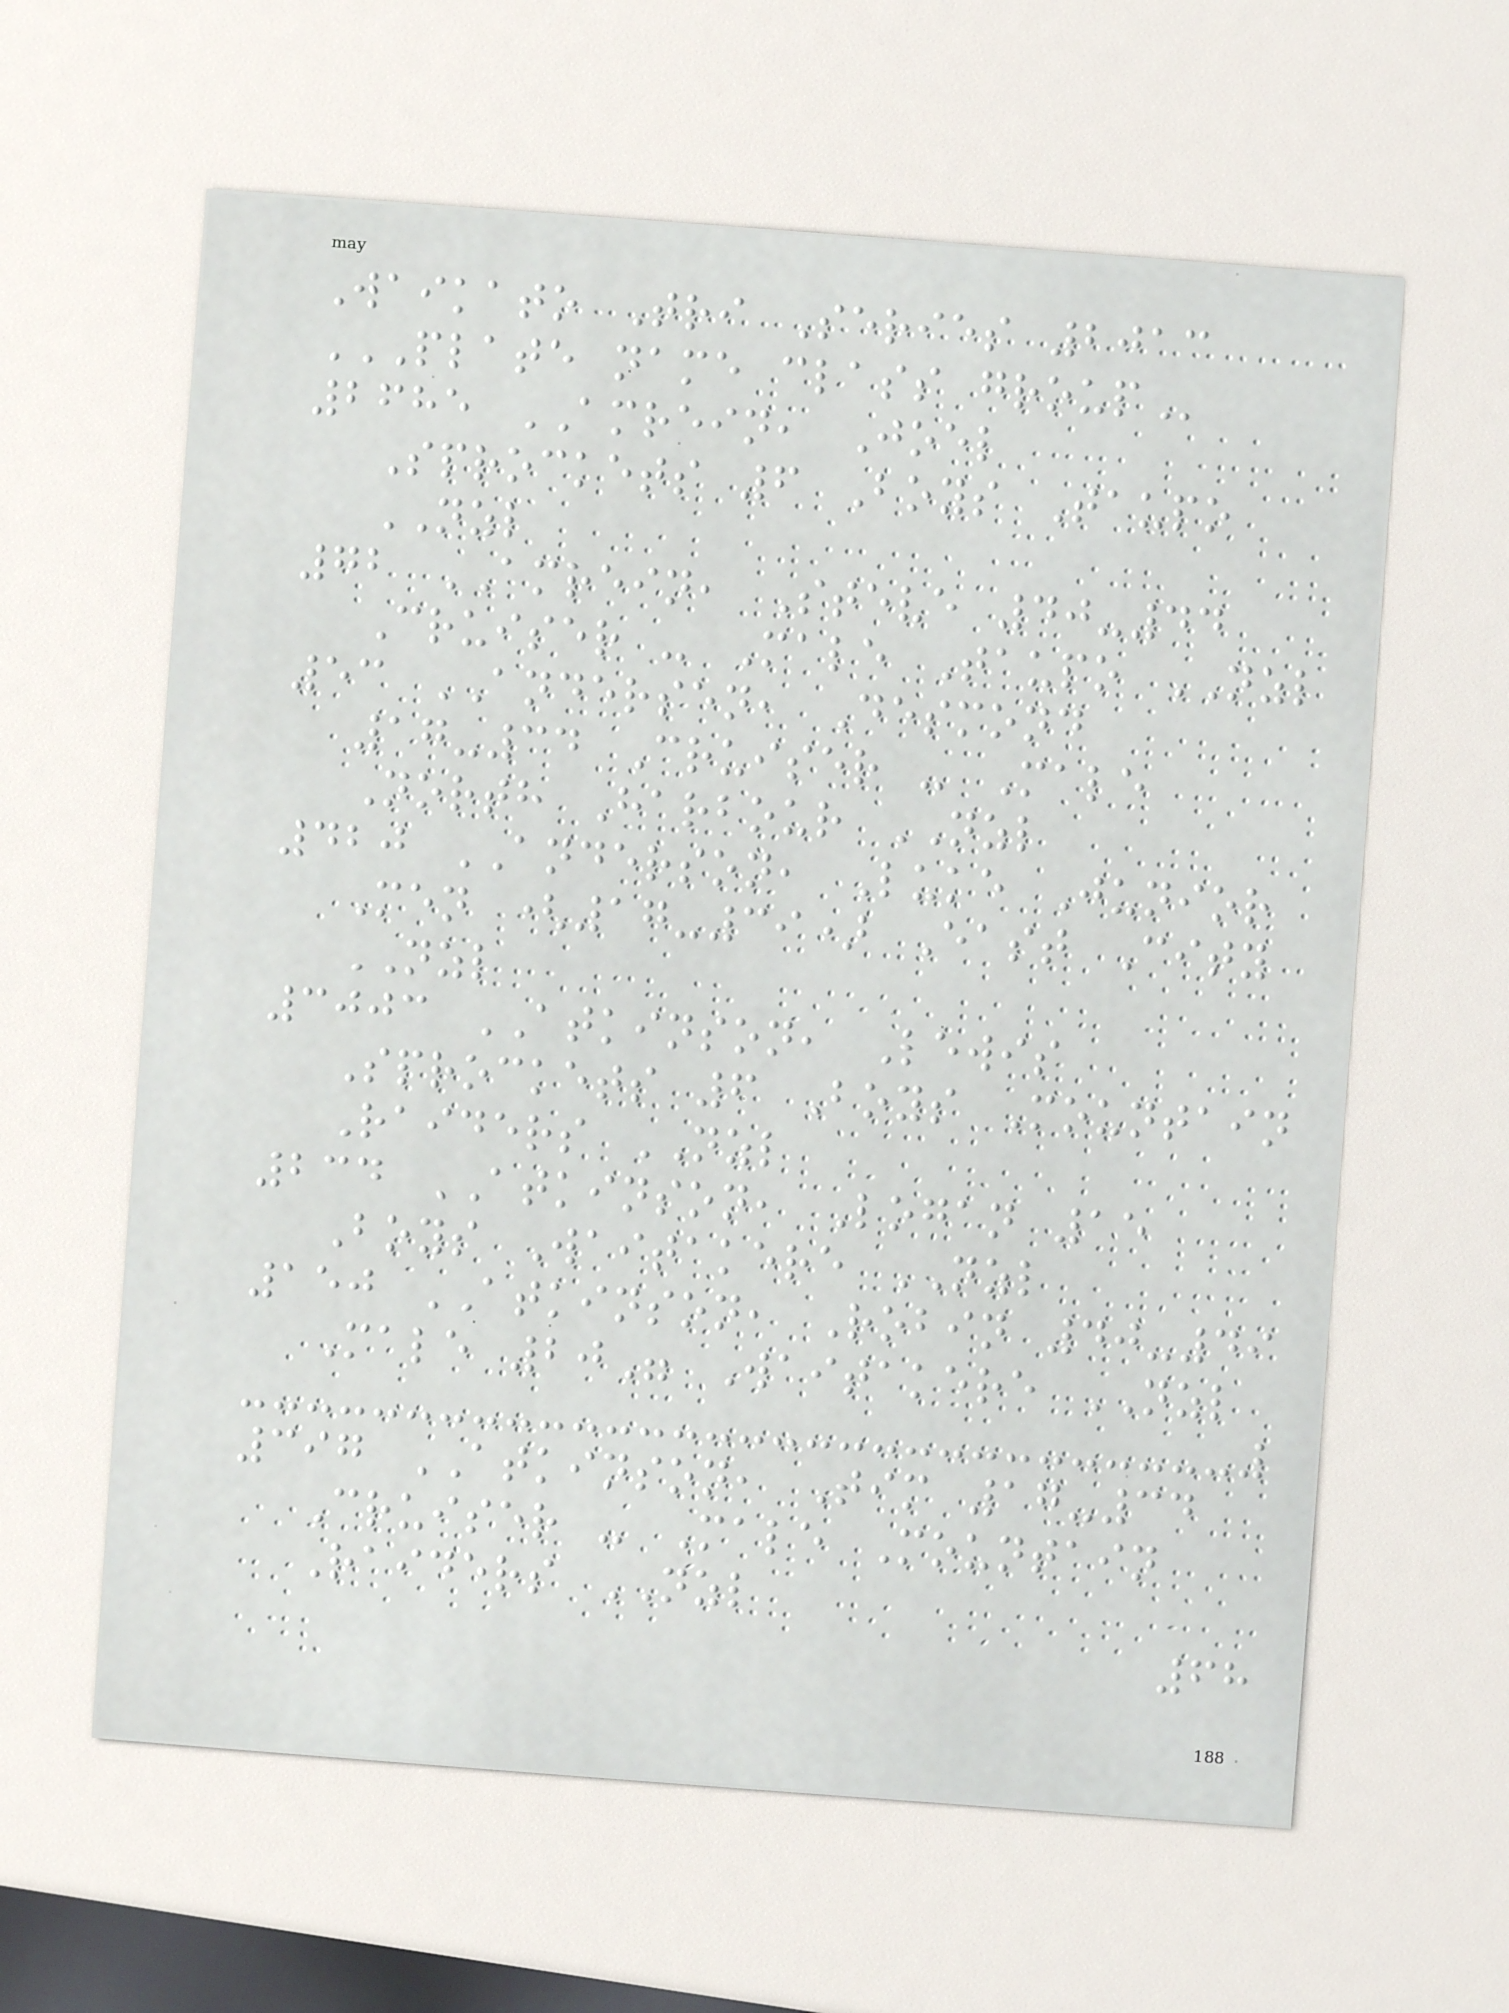Waikato Tri Series 2013
PLATE NAME CLASS GROUP
2685 AMREIN, Joel
Sprockets 6 Boys Taupo
NZL
72 AMREIN, Steve 40-44
Cruiser - Male Taupo NZL
53 ANDERSEN, Desmond
17-34 Cruiser - Male
North Harbour NZL
420 ANDERSON, Luke Junior
Men (17-39) East City
NZL
3003 ATKINSON, Lewis
Sprockets 6 Boys Mountain
Raiders NZL
234 ATKINSON, Logan 15
Boys Waitakere NZL
150 ATKINSON, Robin 40-49
Male 20" Waitakere NZL
397 ATKINSON, Tim 17-34
Cruiser - Male Mountain
Raiders NZL
68
